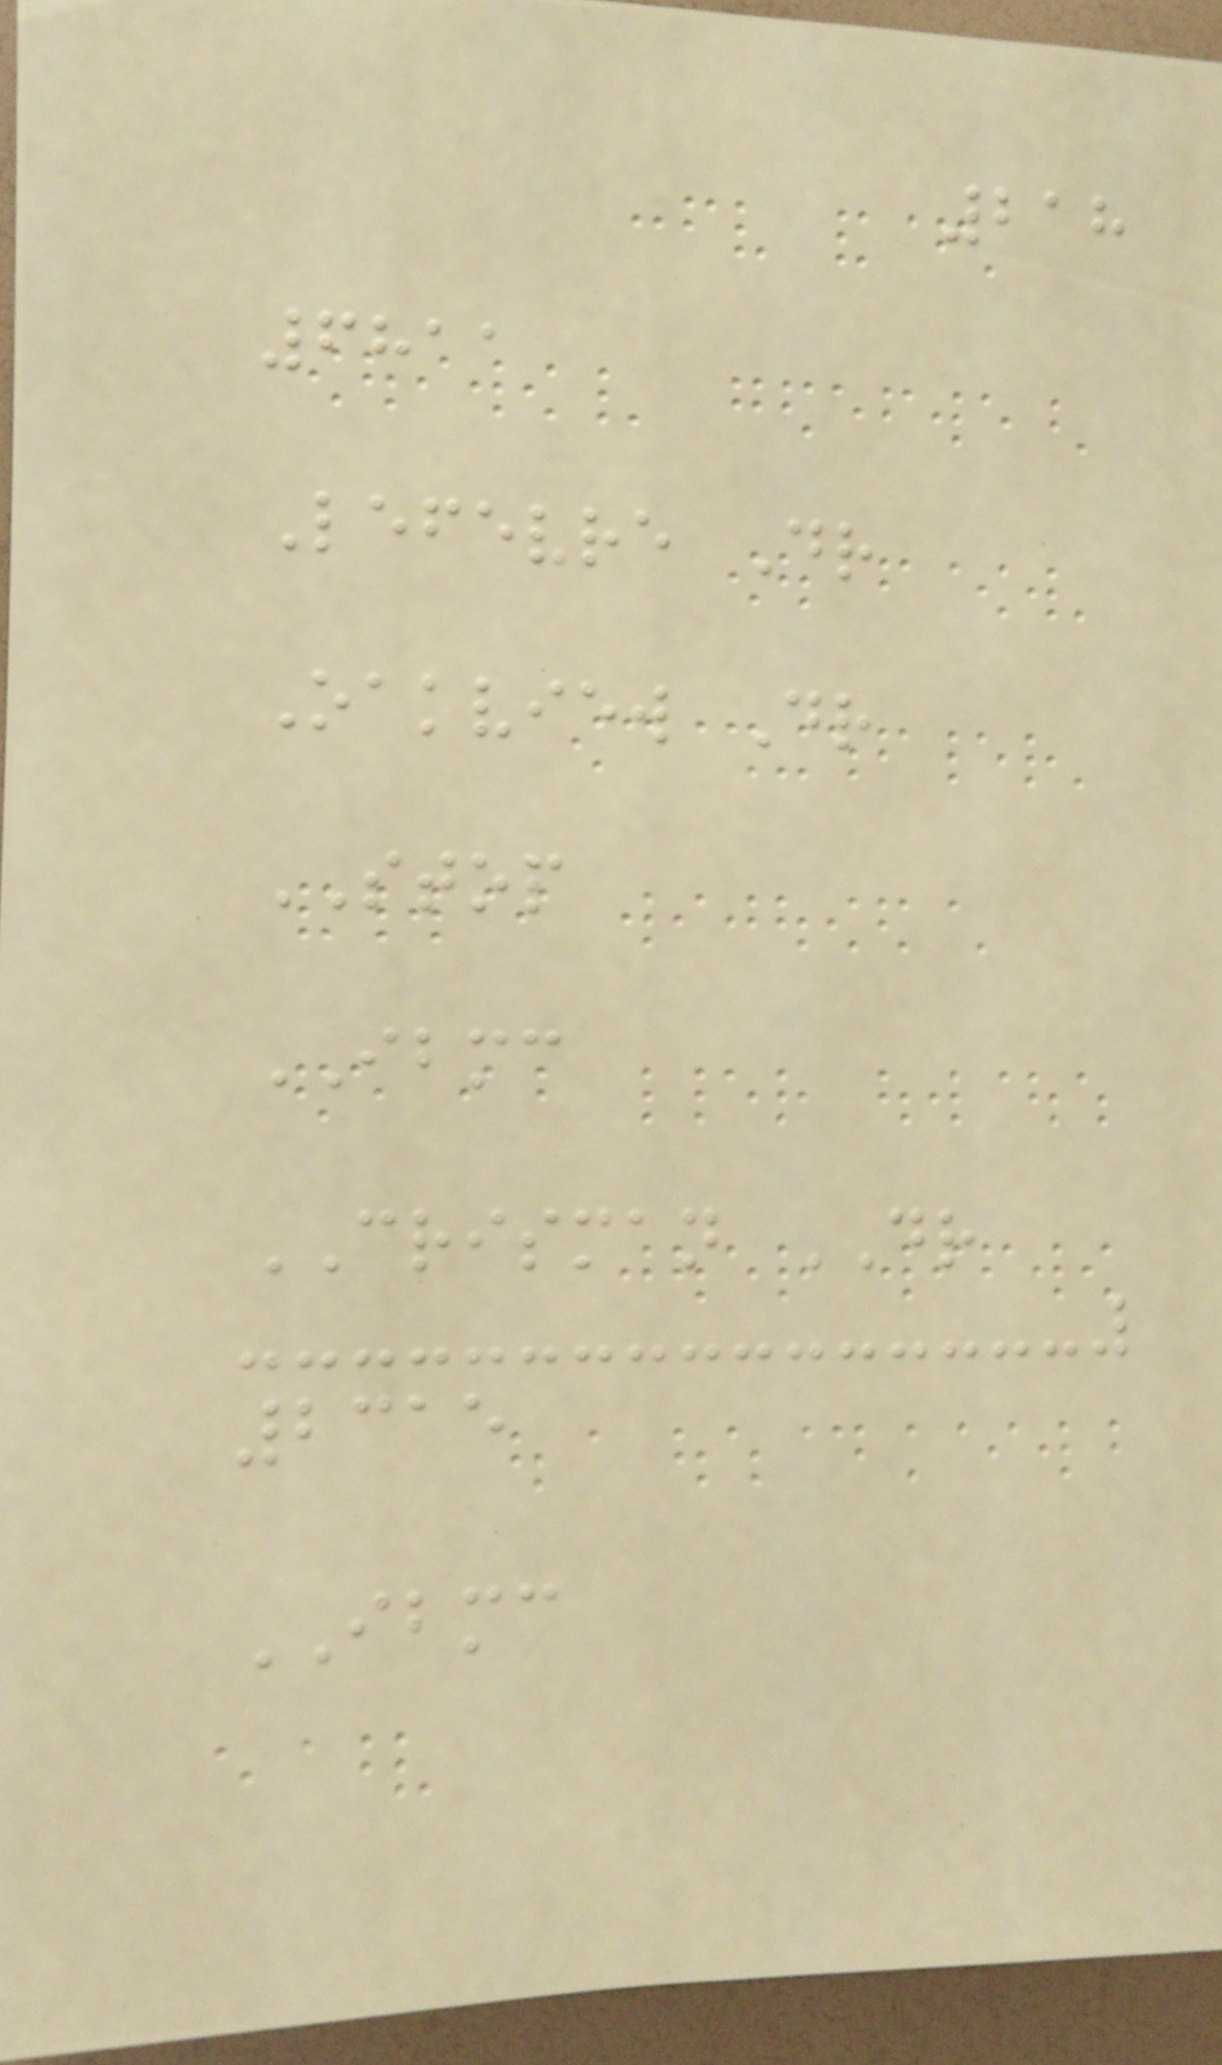218
6811
Lefevre Dr
Oakview Dr
STOP
IBMC
CRISMAN DR
2315
IBMC
